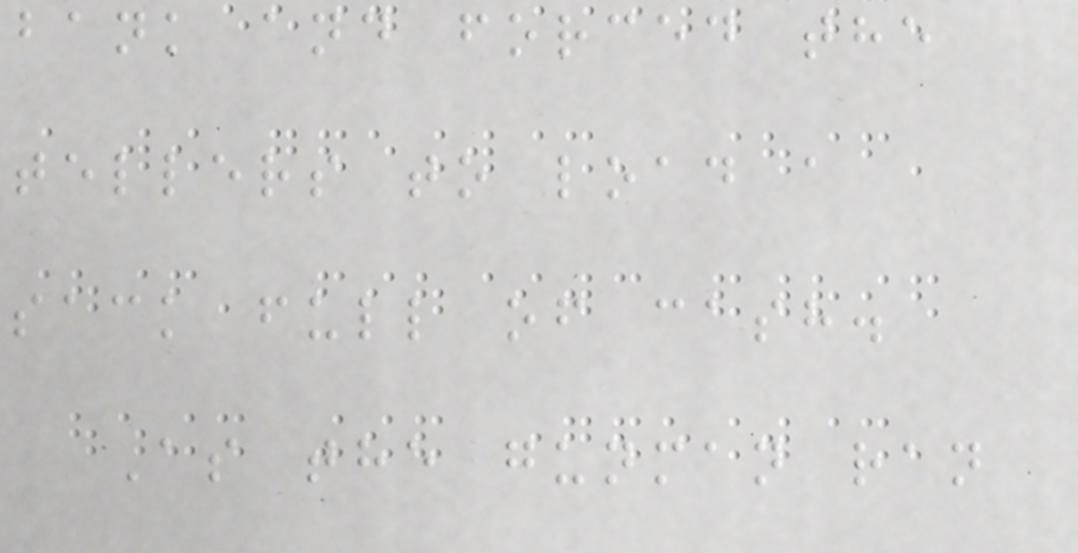bank and forced the
tellers to load a
sack full of cash.
As the gunman ran
